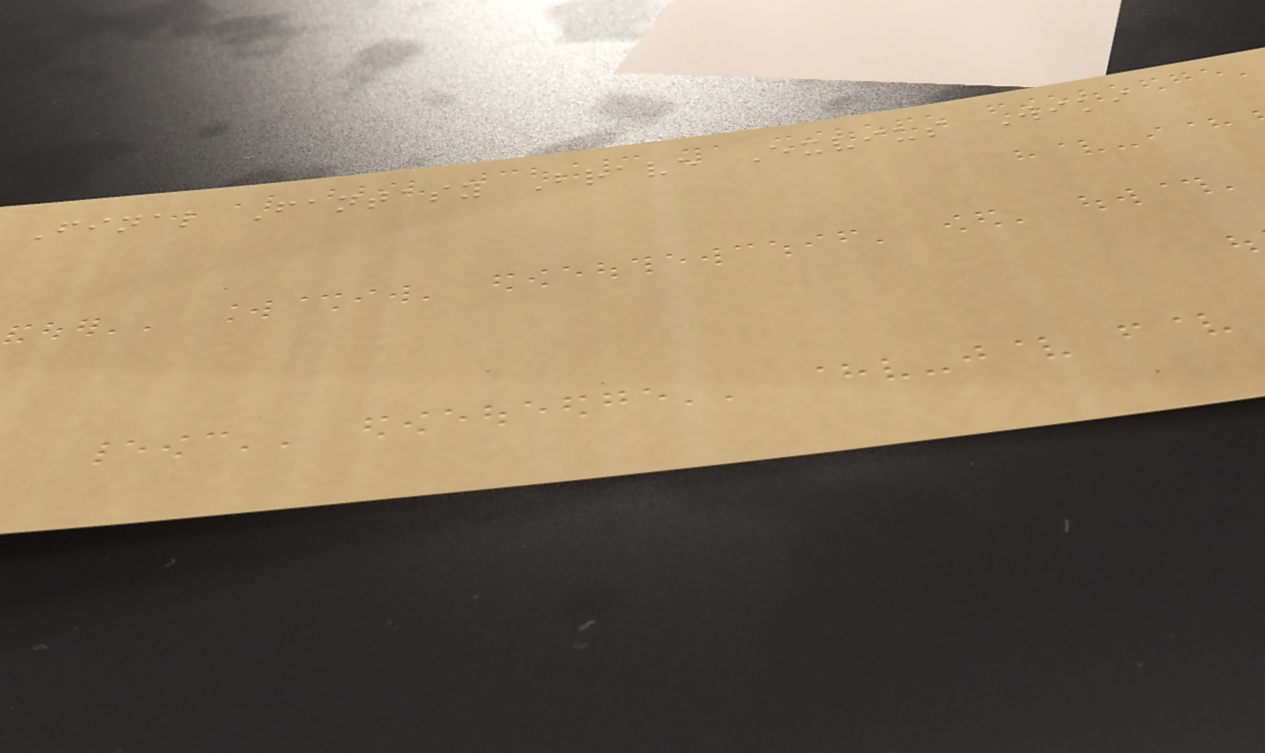Final Fantasy Brave Exvius Wiki
